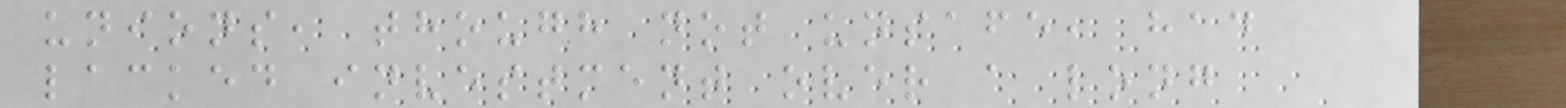unions, though not unsafe, had
lacked investment over a long
